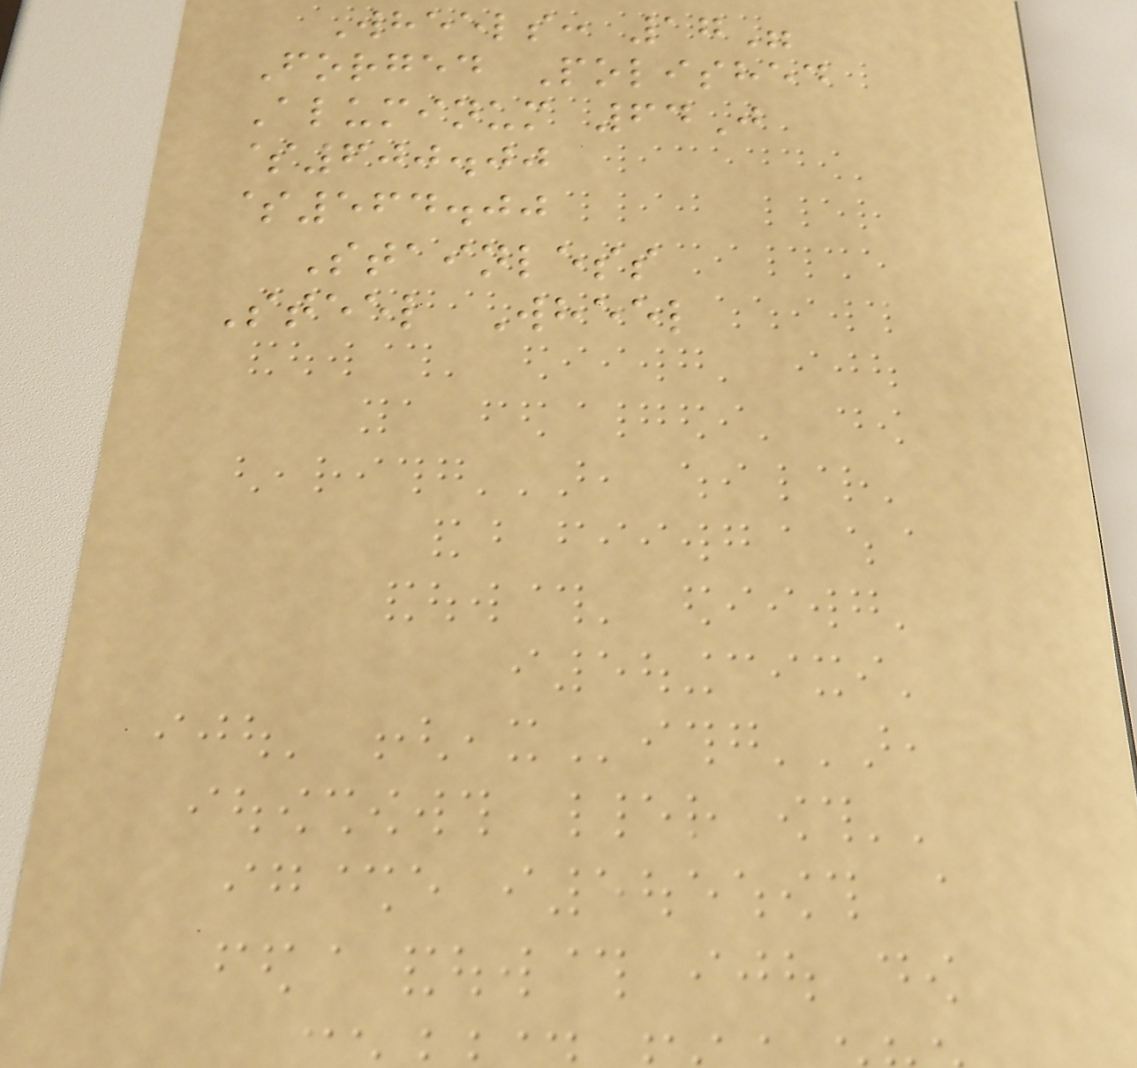Wheels: 17"
Forged Polished
Aluminum 64J
$600.00
$564.00
Stainless
Steel Wheel
